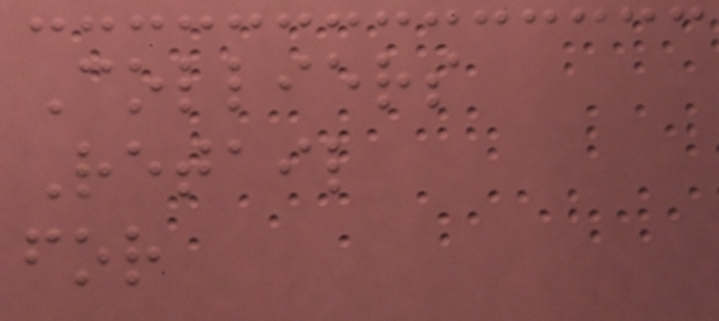Colliers
Retail
for
